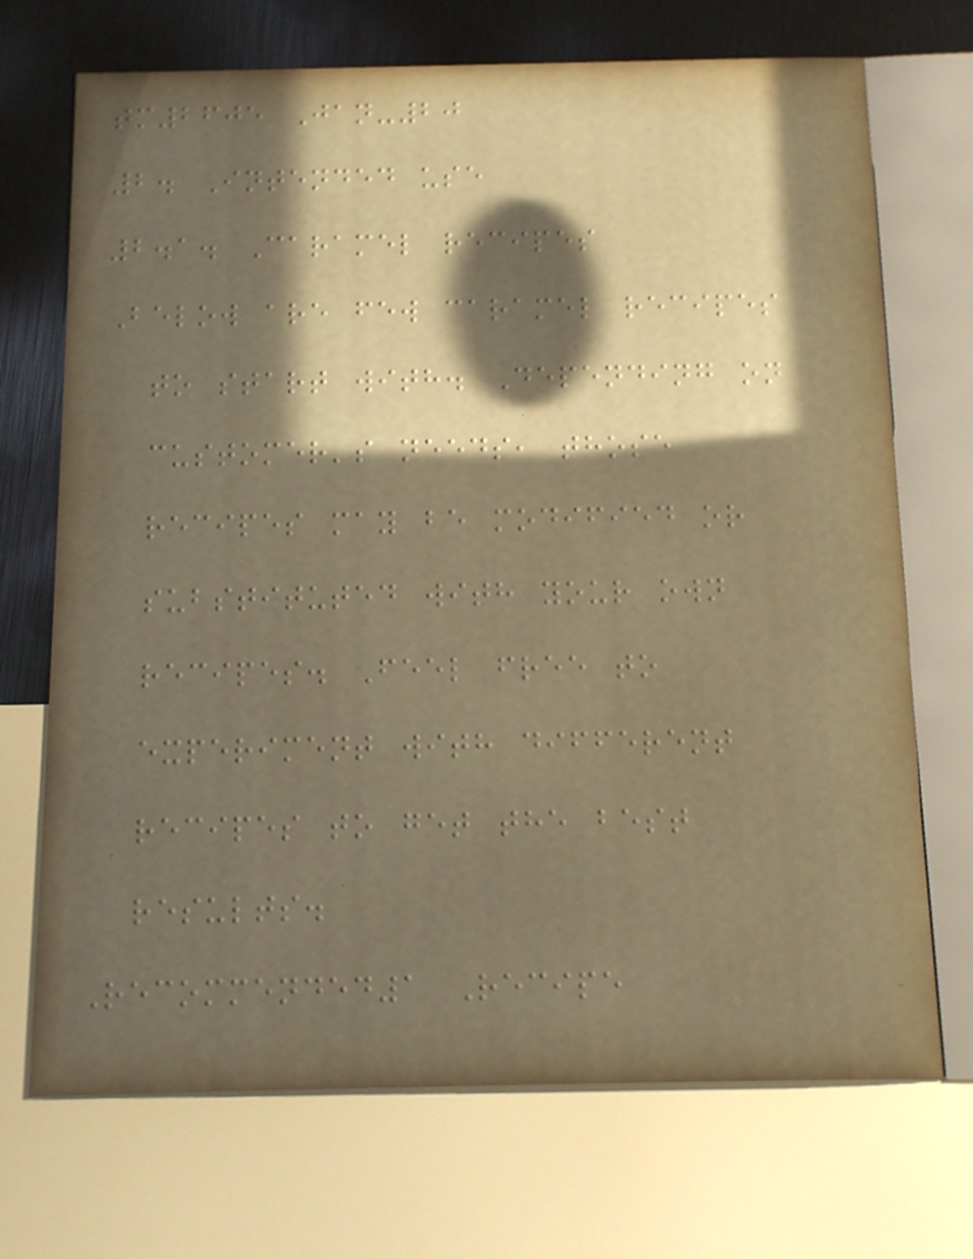tm2605 Jan-20
2. Intended use
2.1. Caramel recipes
Below are few caramel recipes
to start with. Depending on
customer's needs, those
recipes may be modified or
substituted with your own
recipes. Feel free to
experiment with different
recipes to get the best
results.
Recommended1 Recipe
